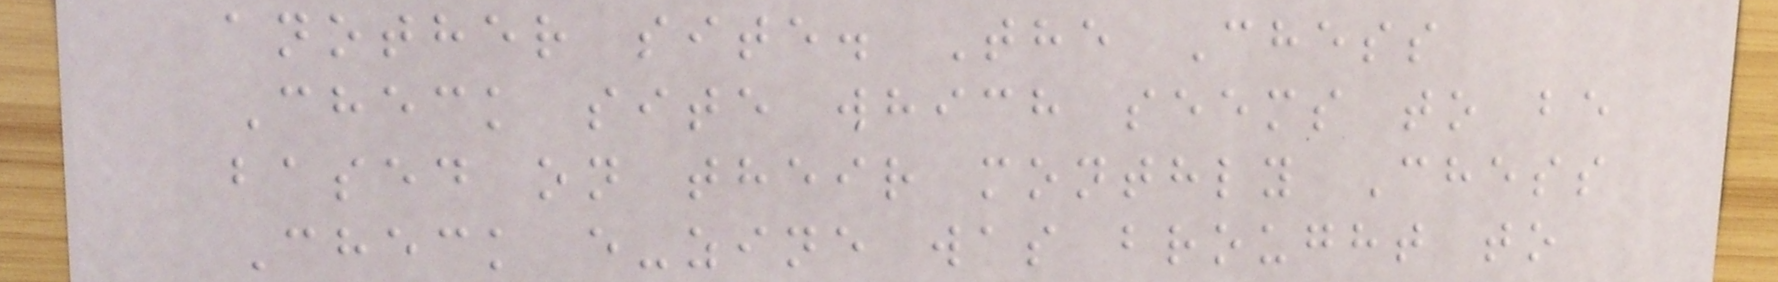another site. The Chess
Check site which seems to be
based on their monthly Chess
Check e-zine was brought to
